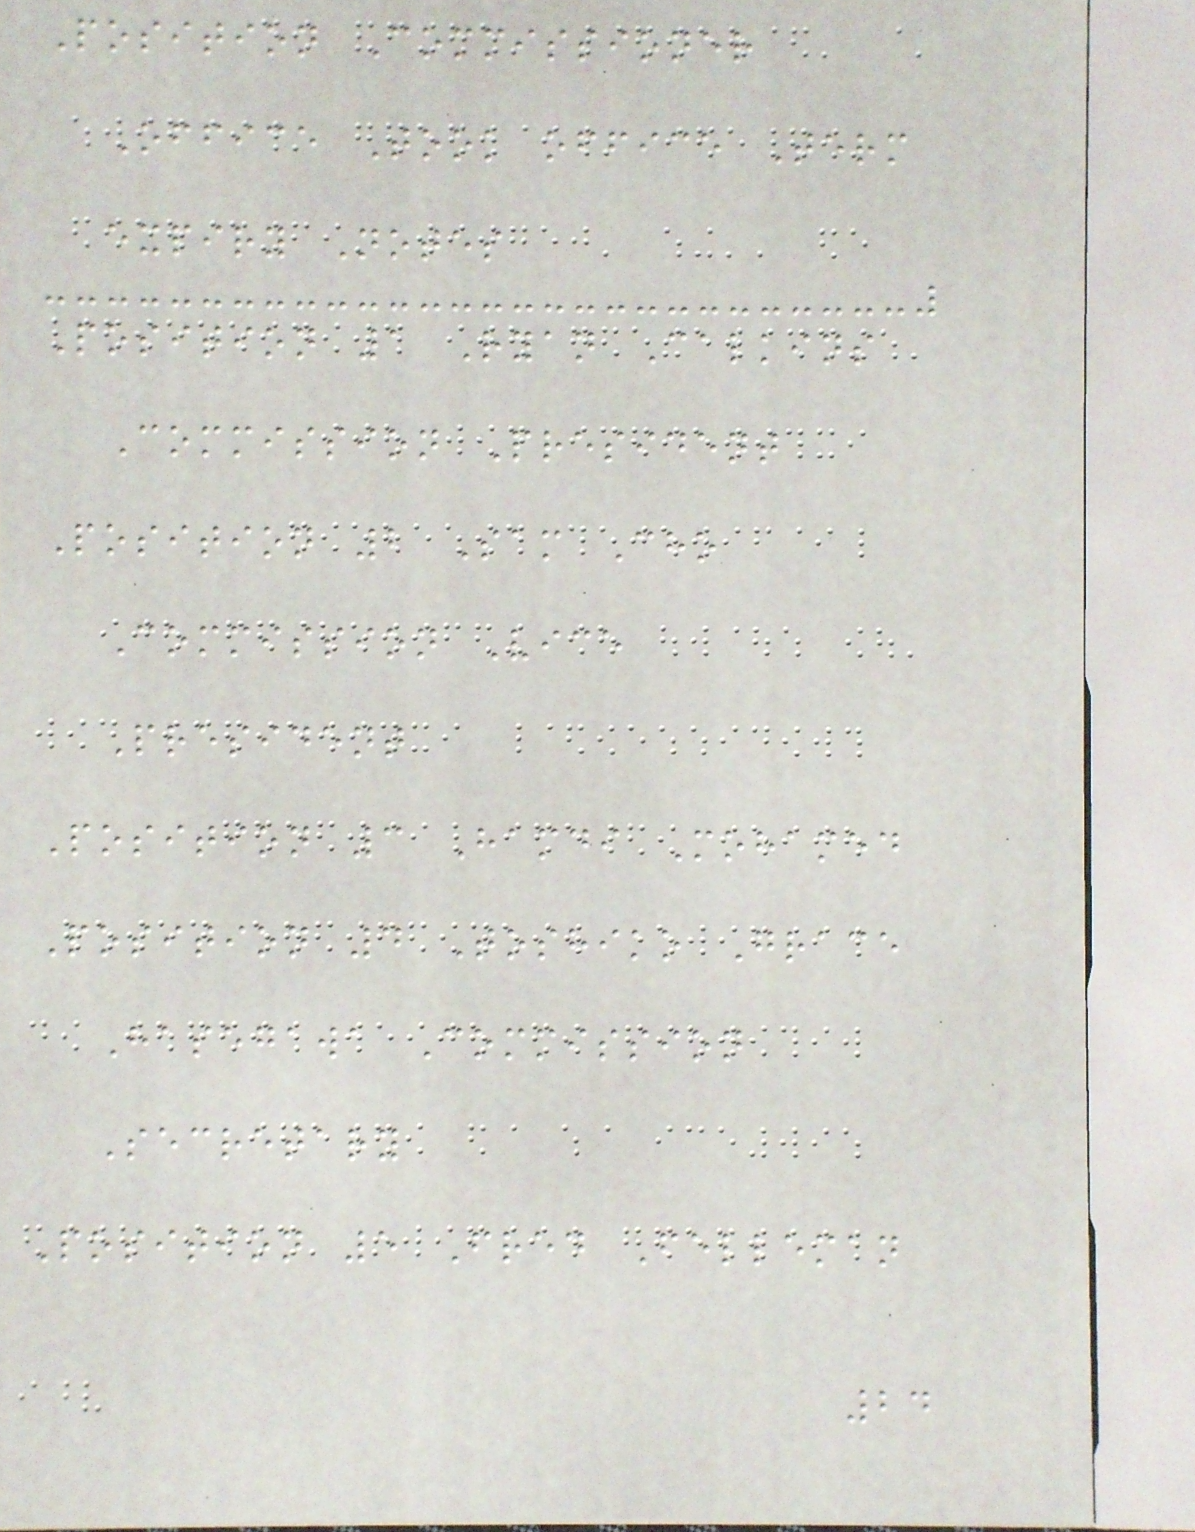Position Commissioner
Office Took office Term
expiry Notes
Position 1 Ryan Calkins
Commission President
Position 2 Sam Cho
Commission Vice
President
Position 3 Hamdi Mohamed
Position 4 Toshiko Grace
Hasegawa Commission
Secretary
Position 5 Fred Felleman
24
